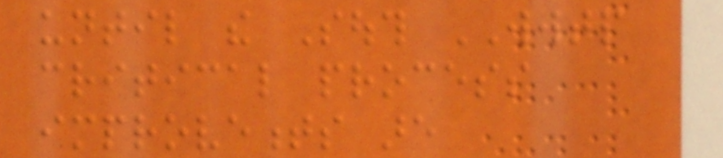until the South WWTP
critical process
improvements are
